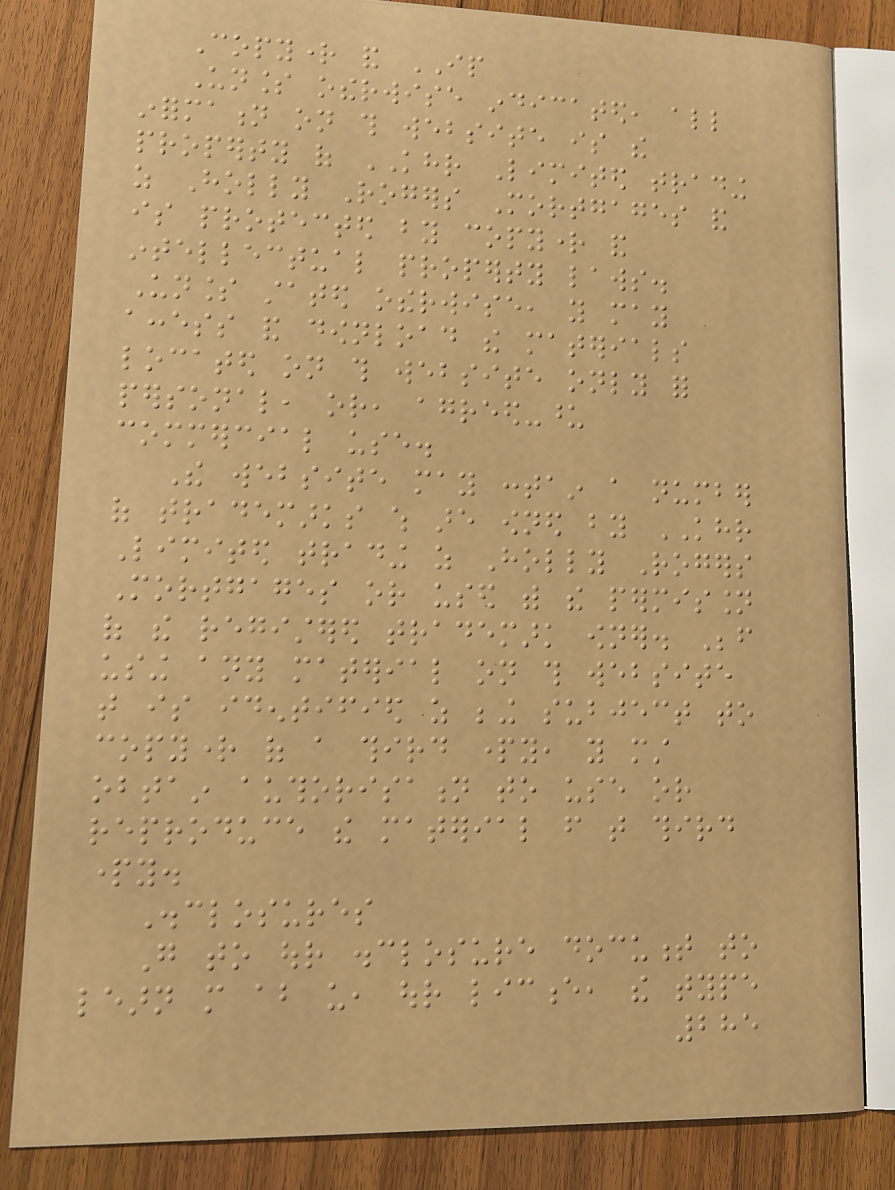Copyright and IP
Unless otherwise indicated, all
information on this website is the
property of KHR Limited trading
as Holly Rogers Mortgages and
is protected by copyright and
intellectual property laws.
Unless stated otherwise, you may
access and download the materials
located on this website only for
personal, or, agreed-upon
commercial use.
The website may contain a number
of trademarks which are owned by KHR
Limited trading as Holly Rogers
Mortgages or used with the permission
of the registered trademark owner. Before
using any material on this website
that is identified as being subject to
copyright of a third party, you must
obtain authorisation to use or
reproduce the material from that third
party.
Disclosures
Go to our disclosure document to
learn more about us, our licence, the type
285
